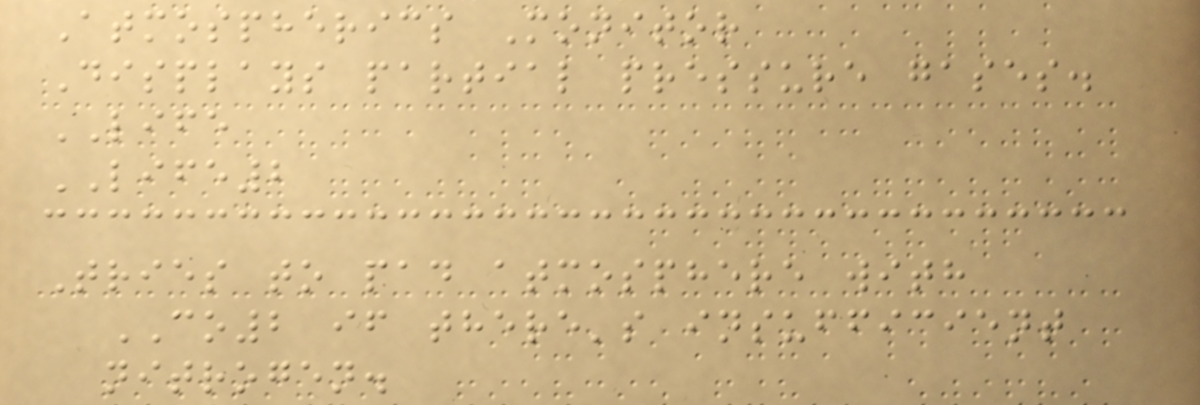Atmospherics Monitor
Displays partial pressure gases.
LIFE
LIFE2
Tries to pad atmosphere with
CO2 if there's insufficient
nitrogen.
